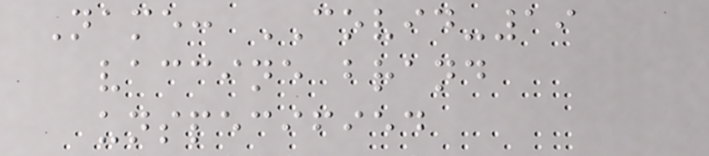Name: COVID-19
vaccine brand
unspecified
